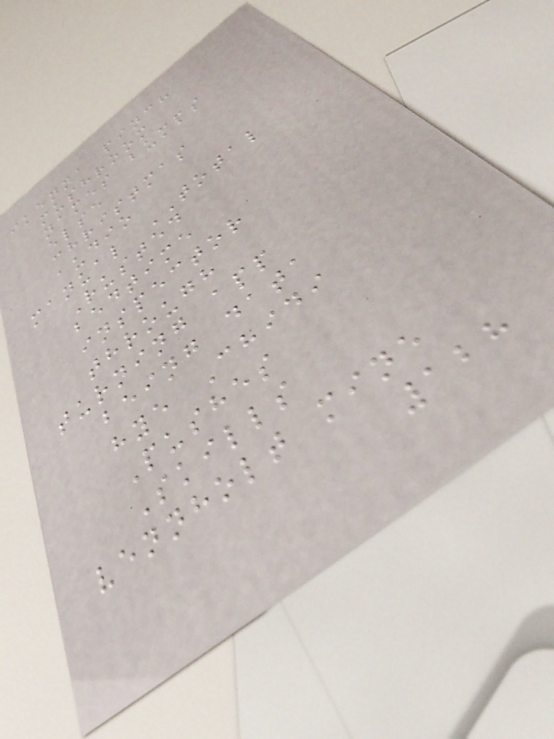ikenna pinch
mushroom
names bumps
else
christmas
audio
manual TOTAL
Rusted
bedtime
inspector
through
turning app
being data
hye Chidi
Pushes
Skills
vennholt mine
128
